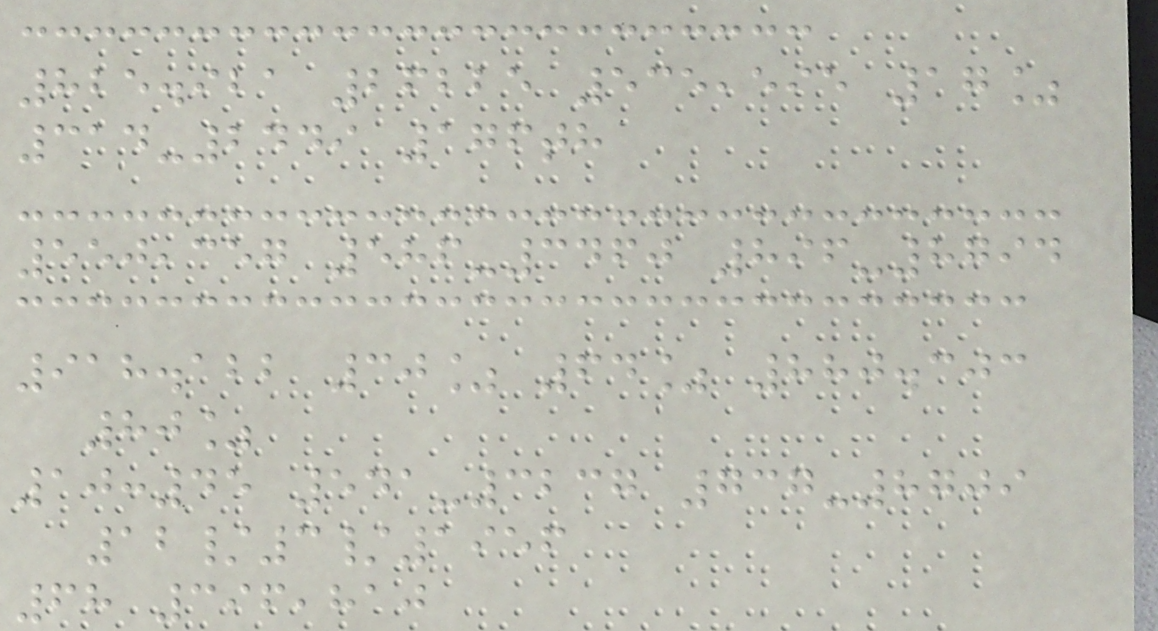825.921 26225 535,595 17%
314-2449 176th
550,357 586-3460 896-8794
918.122 30% 64% 880.303
80%
10:45 541-3237 737-8709
12/3/1956
68 396,810
